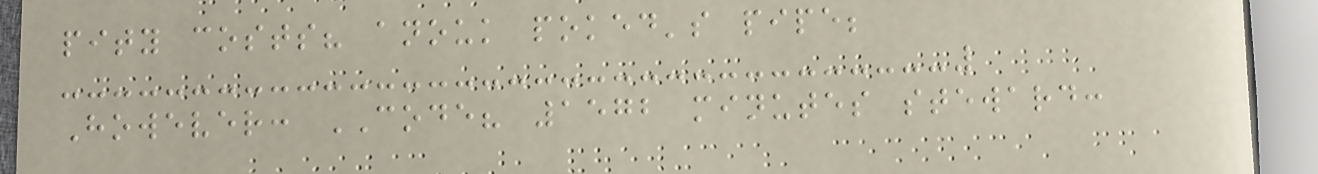pity costs? anouk poked's pipe;
However: CODE? 1572 minutes steward:
